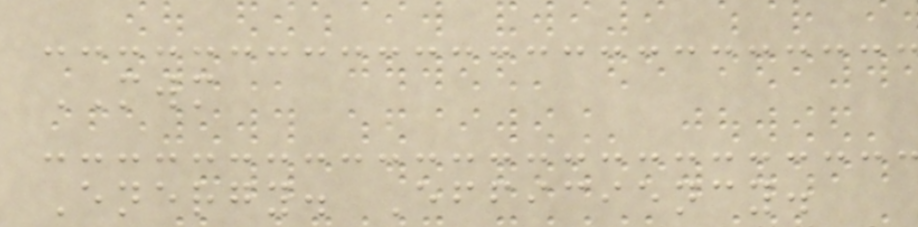MWM
Energy. Efficiency.
